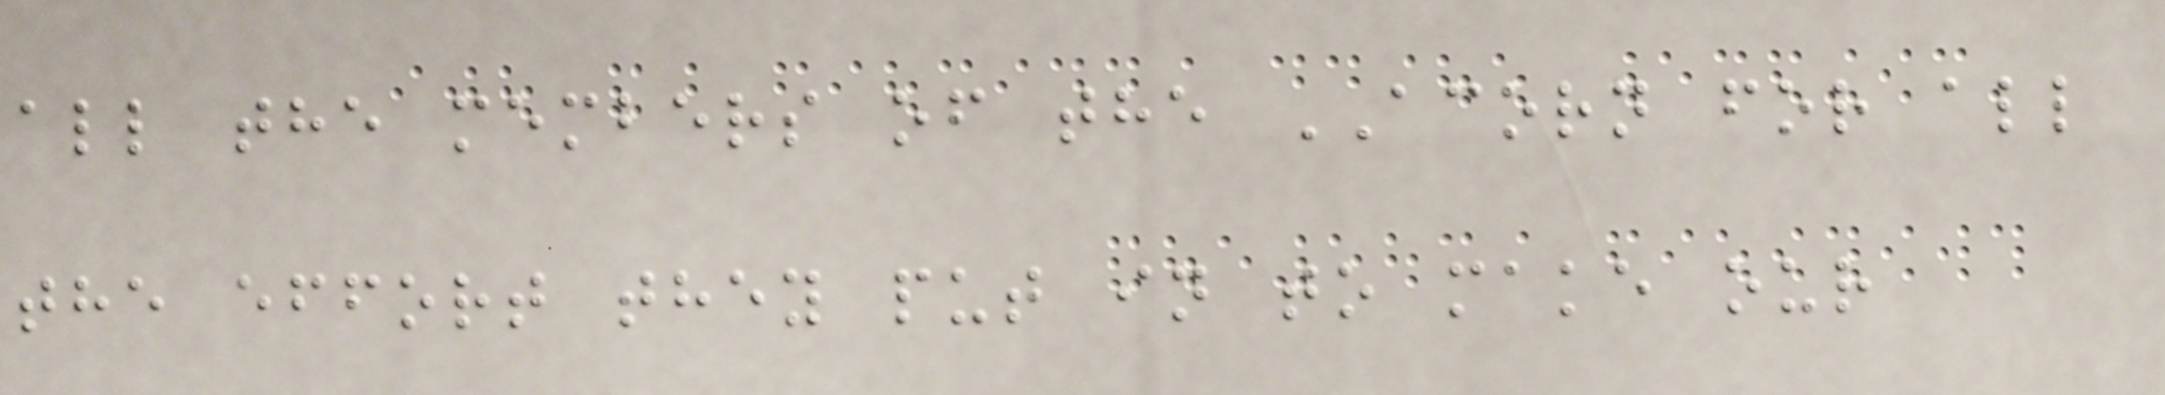all the members of the ACORN for all
the effort they put in to make our
